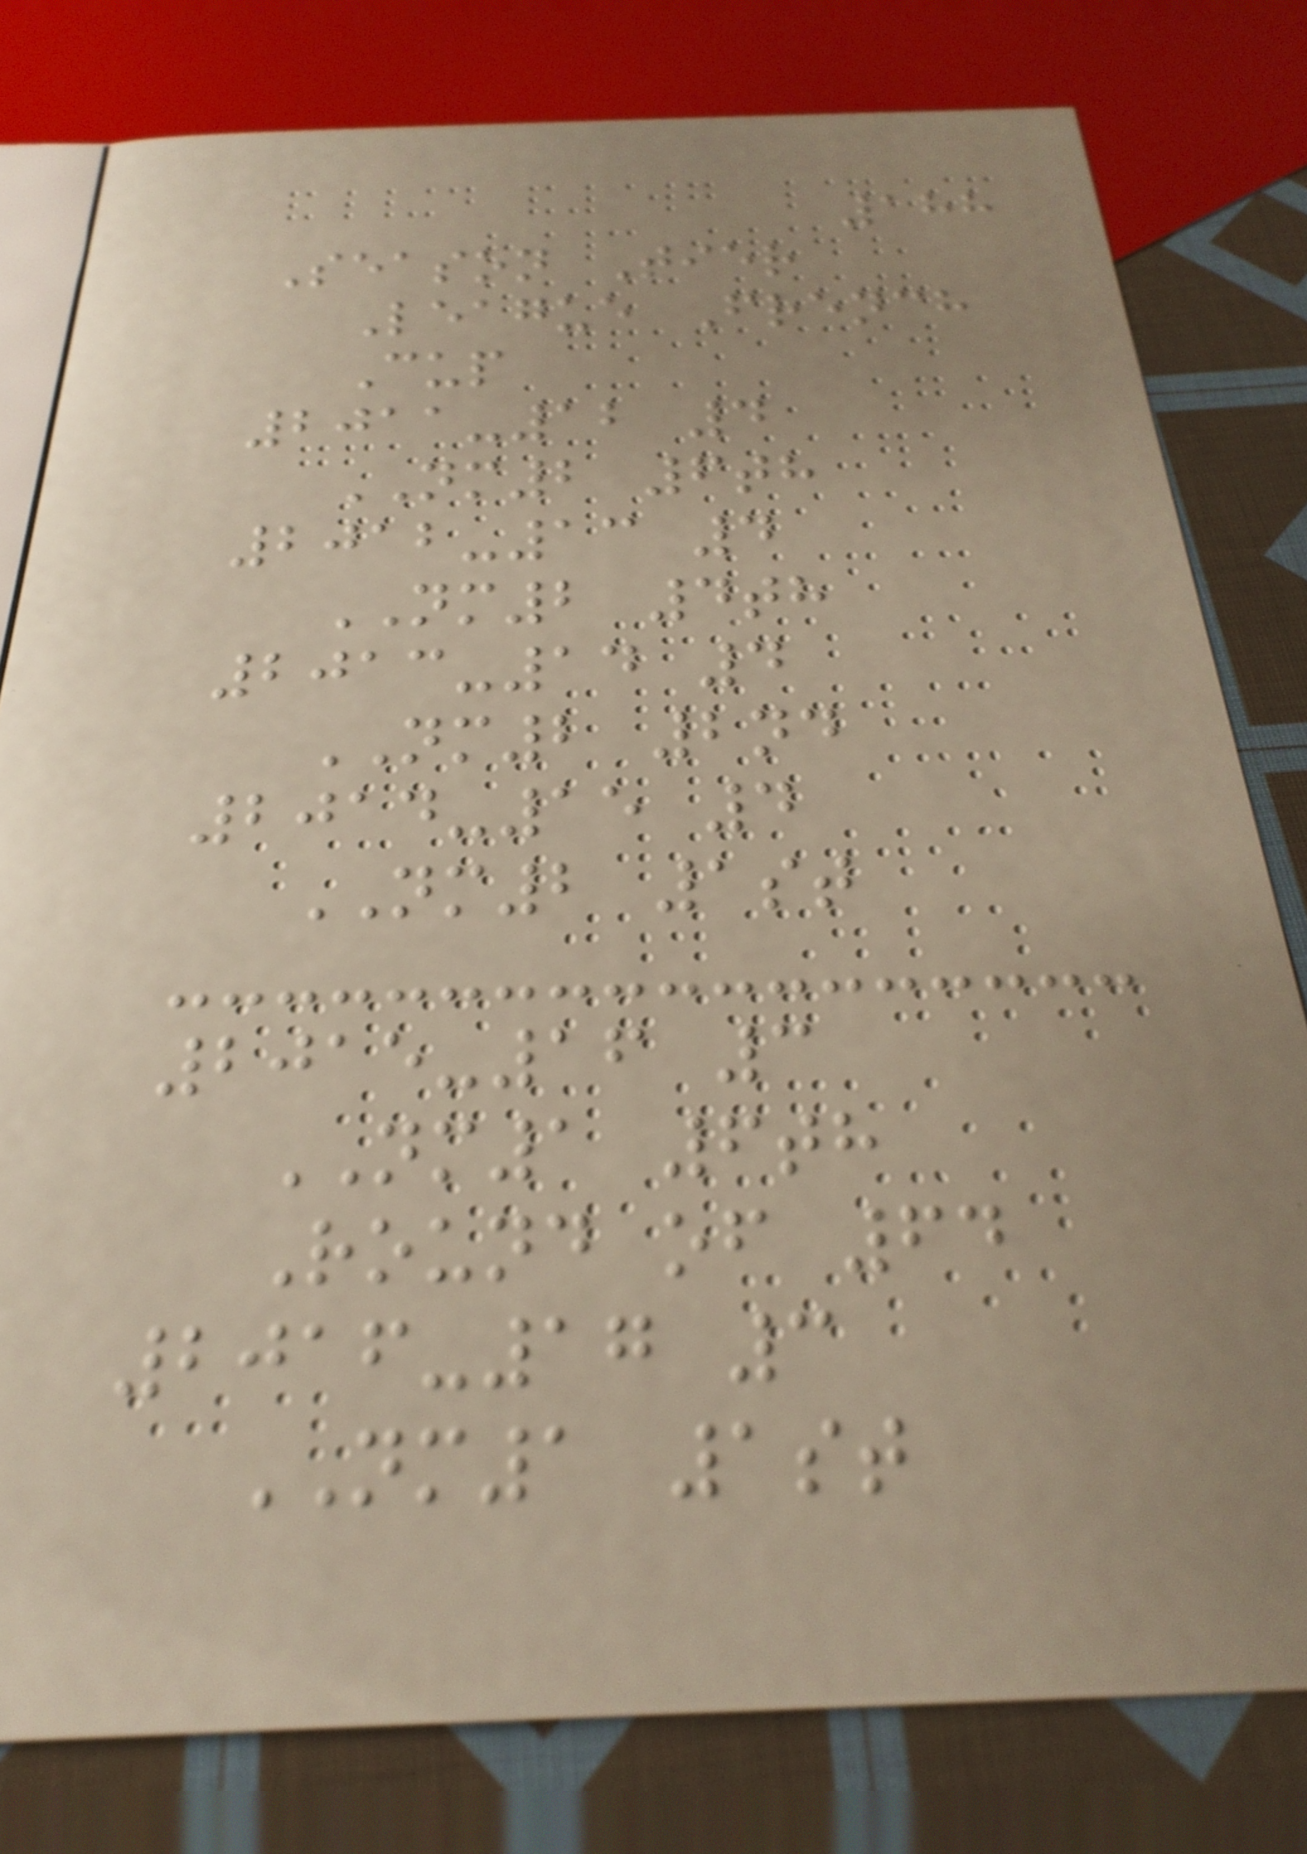188
Season Tier
League French
Cup
2011-12 4
NM2 6th
2012-13 4
NM2 4th
2013-14 4
NM2 2nd
2014-15 4
NM2 1st
2015-16 3
NM1 6th
Round of 64
2016-17 3
NM1 1st
